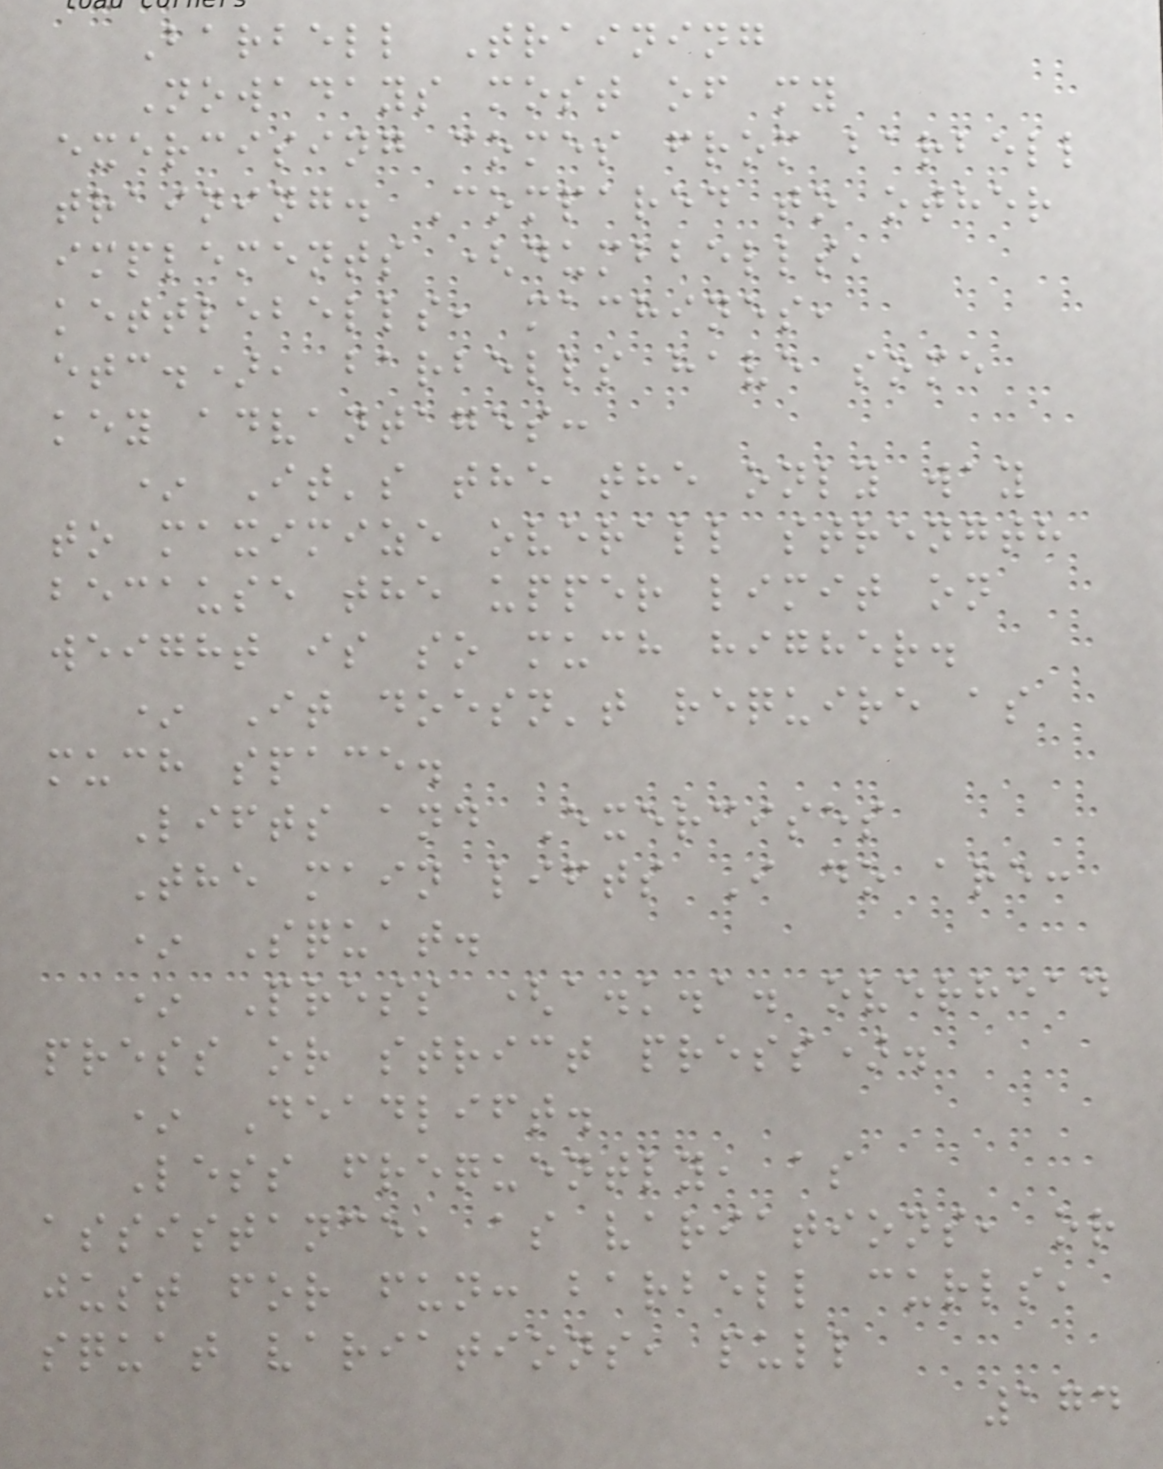Barbell Training
Nowadays most of my
exercising comes from barbell
training. Compared to other
implements (dumbbells,
kettlebells, machines,
etc.), barbells have some
key advantages:
* It's the the only way
to maximize overall strength
because the upper limit on
weight is so much higher.
* It doesn't require as
much space.
Lifts and Exercises
The main lifts I do are:
* Squat.
* Press (a.k.a. overhead
press or strict press).
* Deadlift.
Less frequently, as
assistance, as variations, or
just for fun: barbell curls,
squat variations, pull
174
